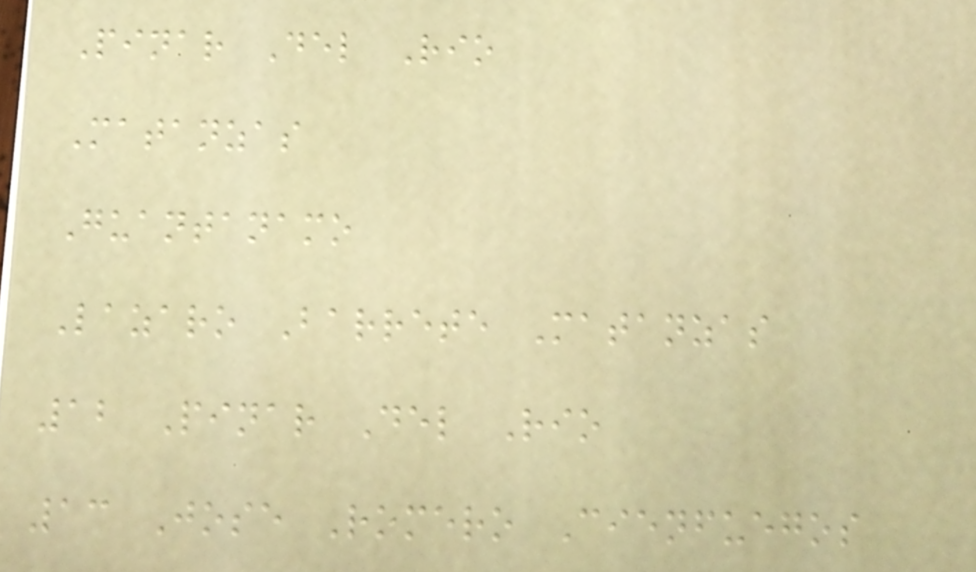Pinar Del Rio
Matanzas
Guantanamo
Lazaro Barrete Matanzas
12 Pinar Del Rio
13 Jose Romero Cienfuegos
